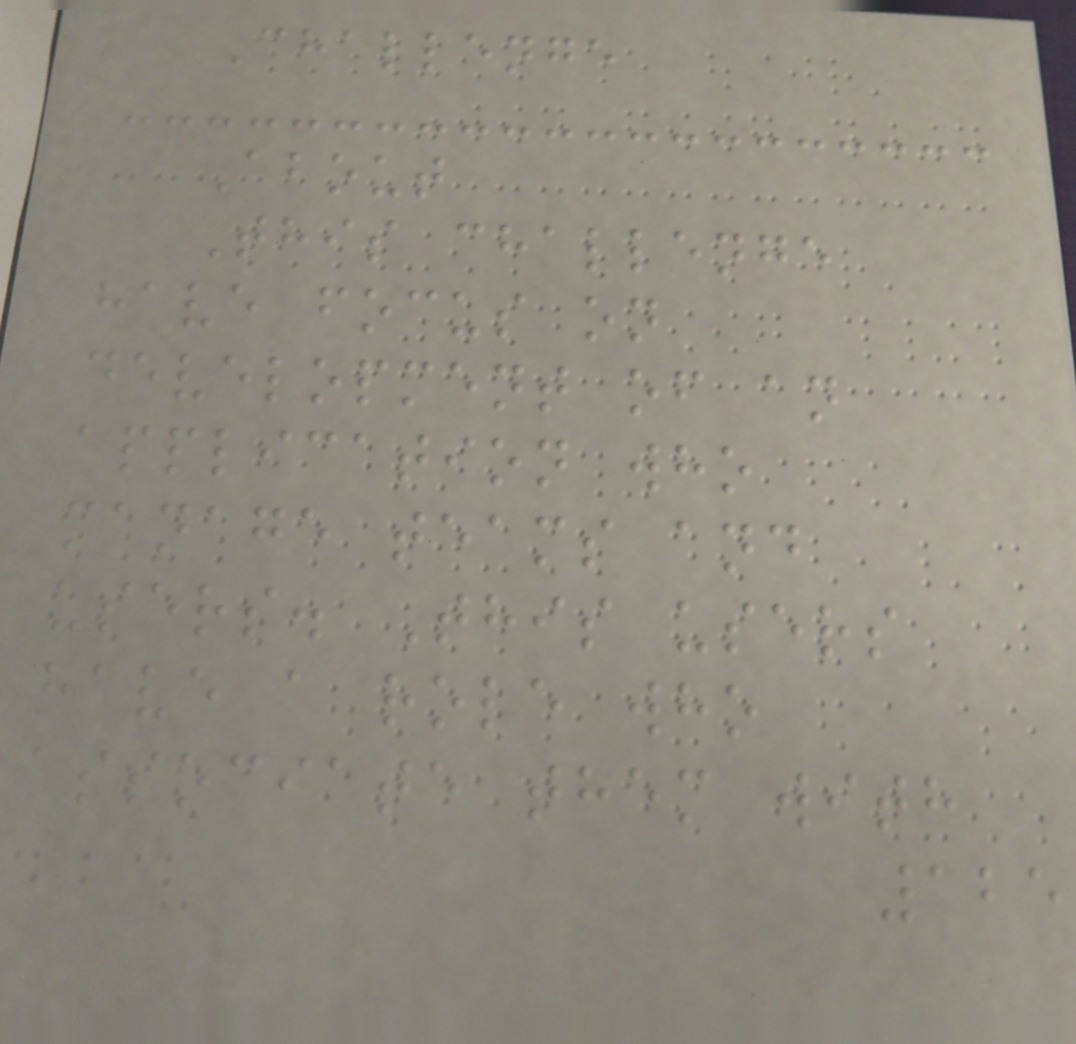Challenge
About
This challenge
have focus on
development of an
application who
manage teams and
users. This users
have a role who
associate them with
125
